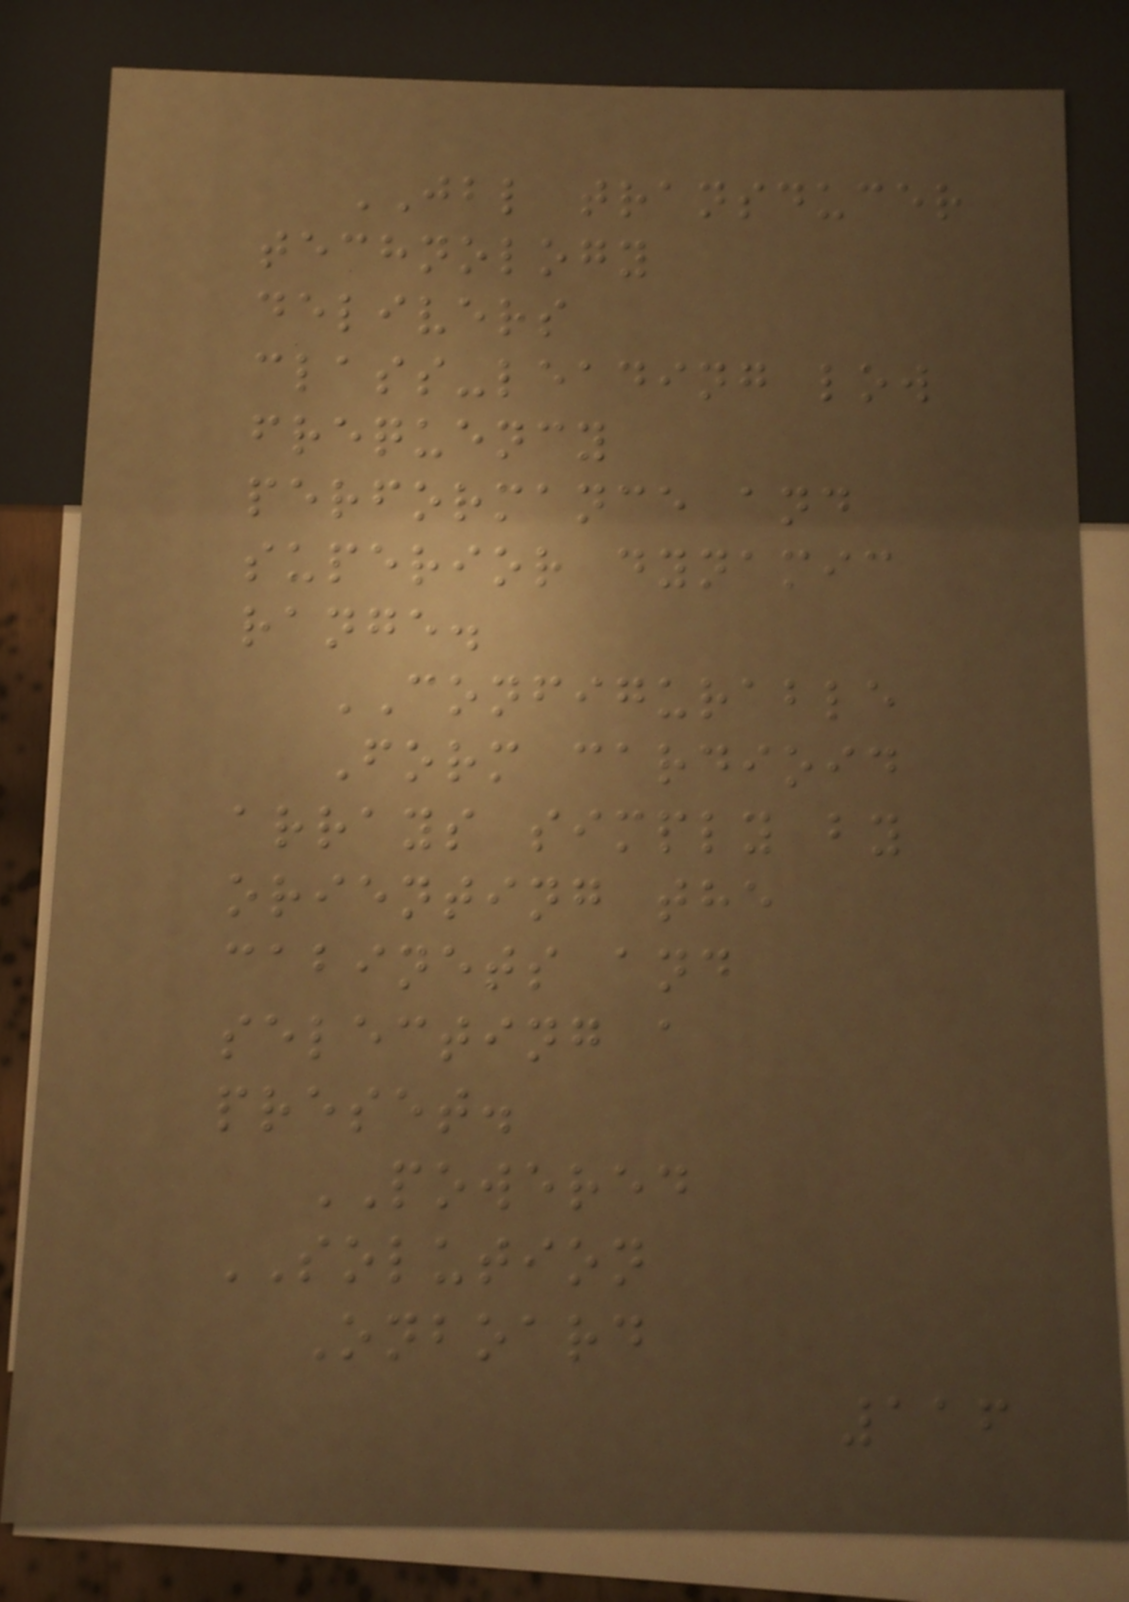JBL transducer
technology
delivers
class-leading low
frequency
performance and
superior dynamic
range.
CONFIGURABLE
Form cardioid
arrays simply by
orienting the
cabinets and
selecting a
preset.
POWERED
SOLUTION
Onboard
116
